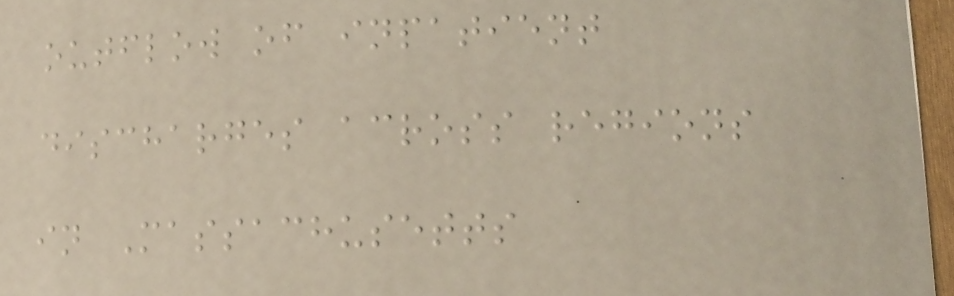outflow of inpatient
discharges across regions
in Massachusetts
